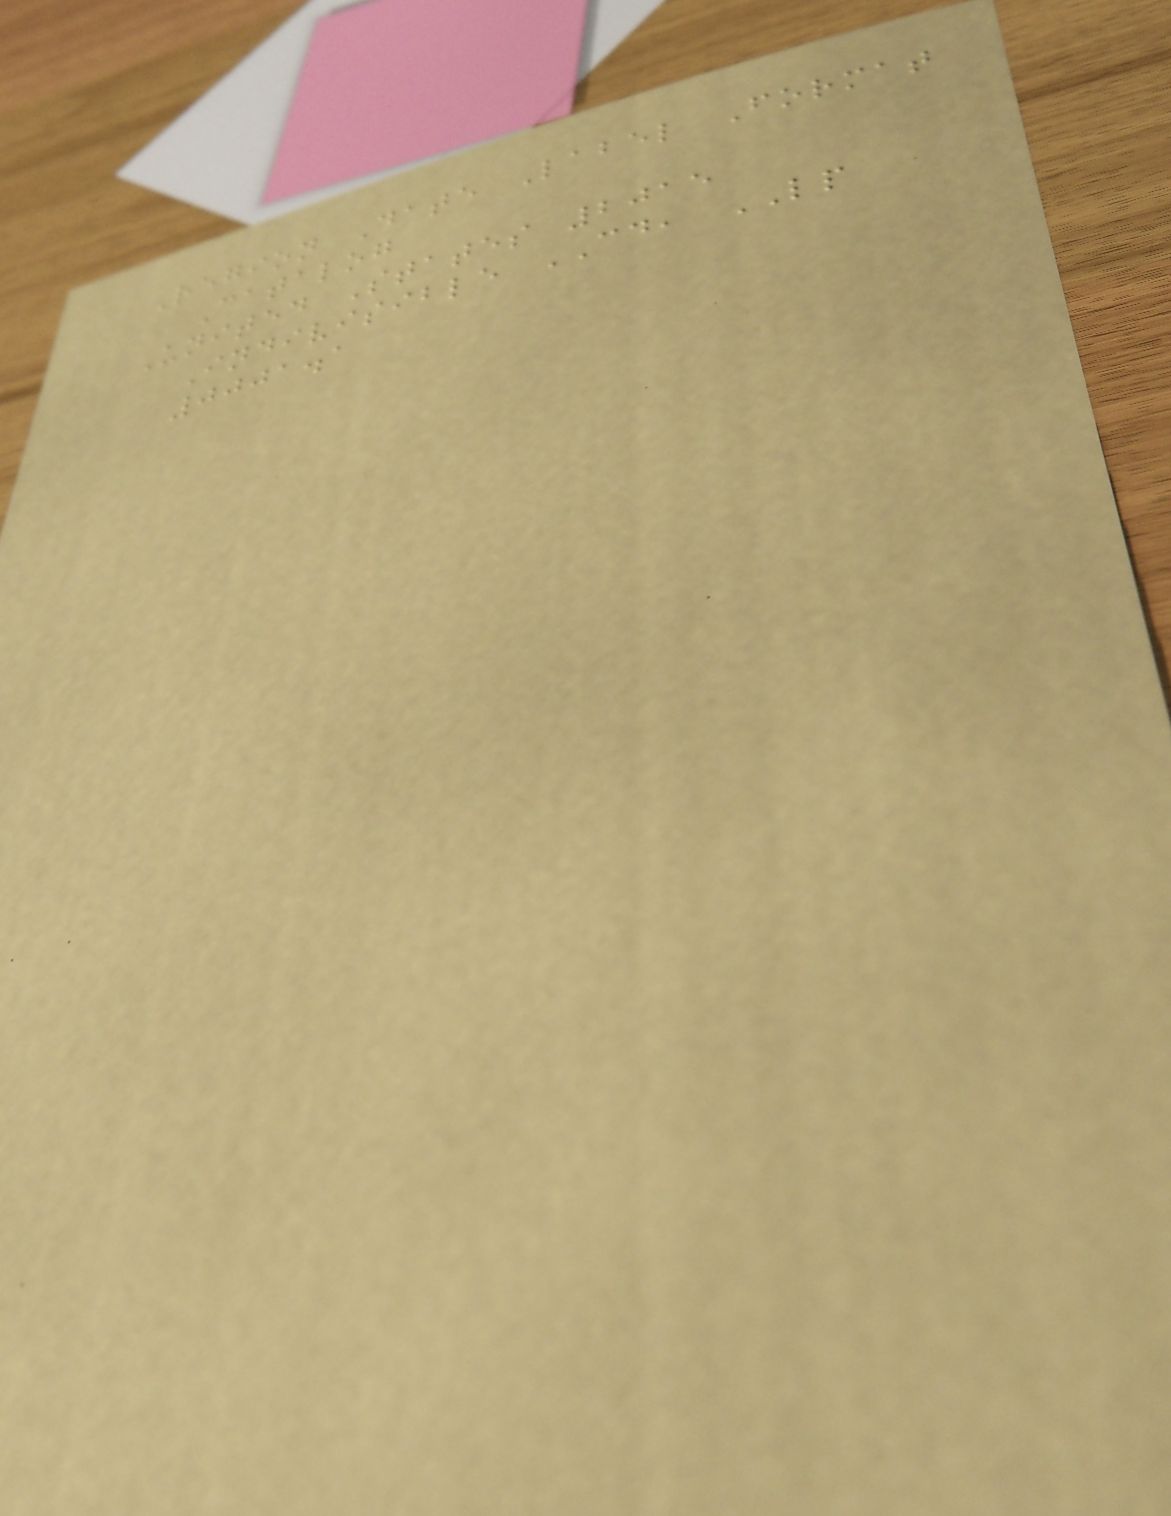Region Date Label Format
Catalog
United States 2015
Indivisible CD, LP
0001.1
